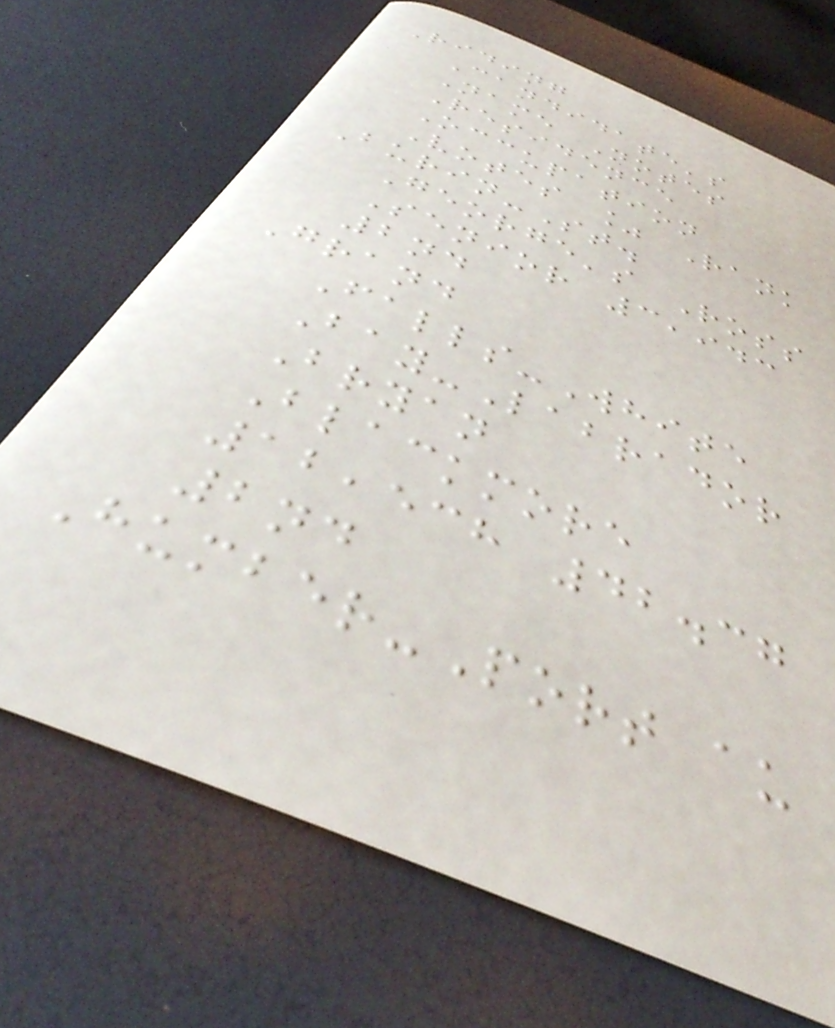Riding
Candidate's
Name Notes
Residence
Occupation
Votes % Rank
Burin-St.
George's Ross
Senior 3,943
2nd
Grand
Falls-White
Bay-Labrador
Bryan
Blackmore
12,538 42.37
2nd
Humber-Port au
